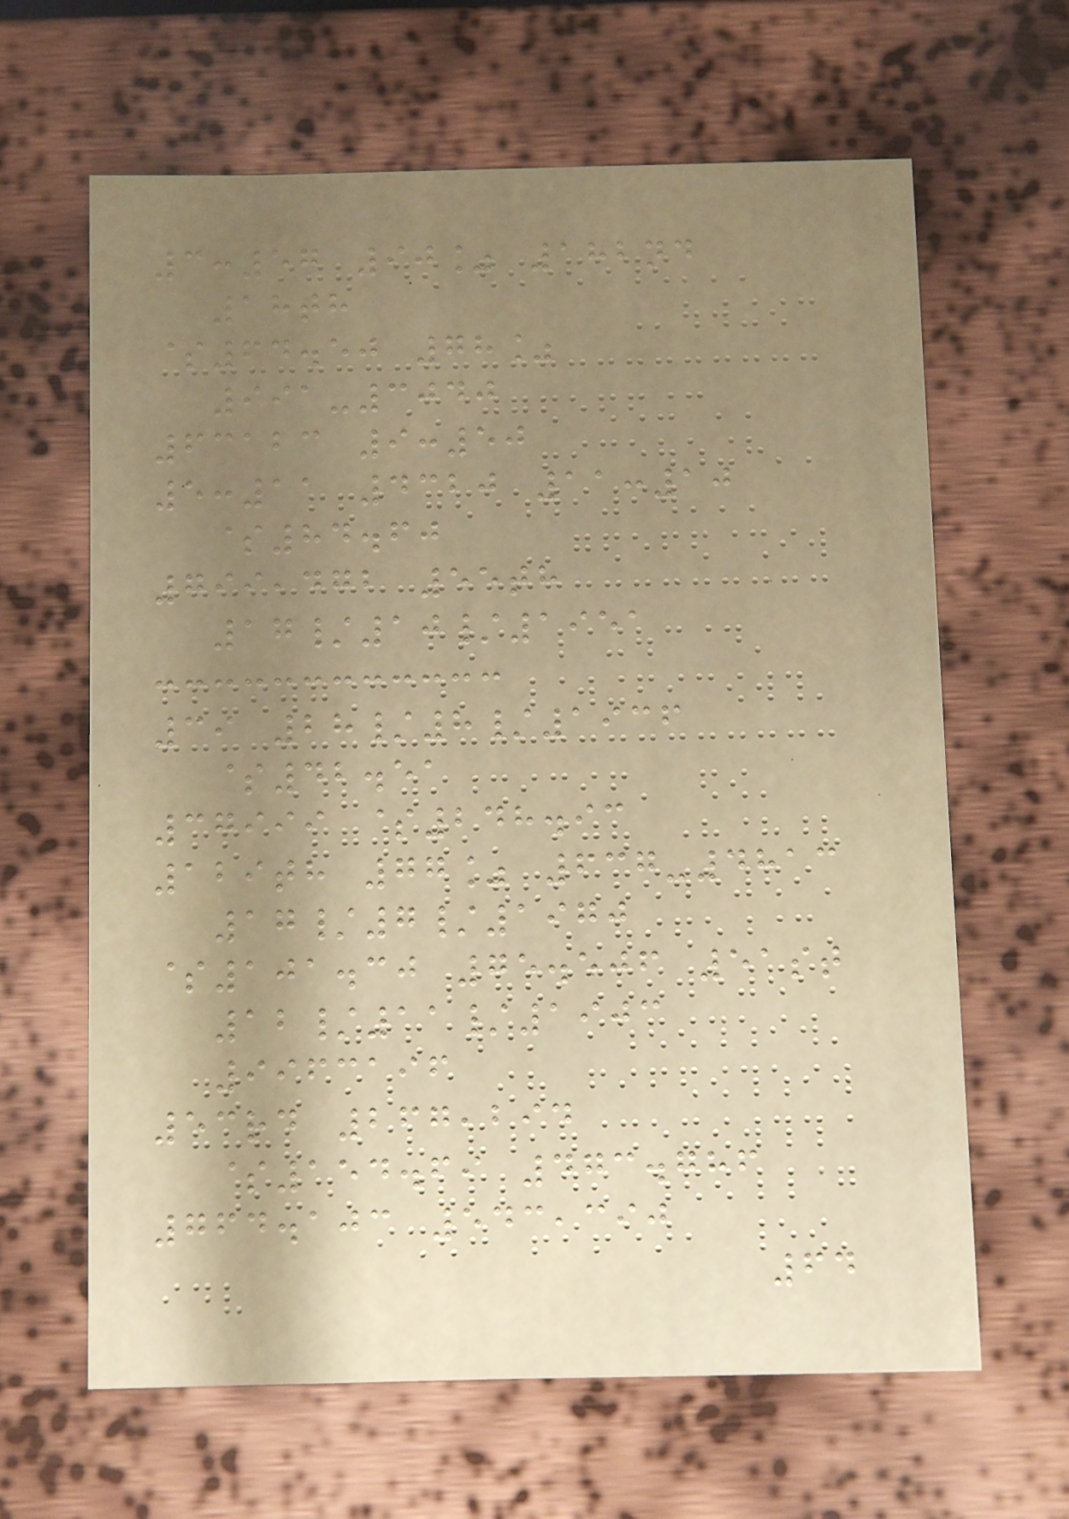3:57 90% 182nd
18th
$64.50 78%
991-3040
63123 9:50
5:11 4320 11:10
$84.60
799,472 55th
17/10/1951
39 28/8/1936
$42.51
37999 $248.93
129th 77% 637-4813
17/7/1970
$101.30 75.506 51st
12/11/1903
9963196
53rd 267,294
$154.69 473.786
764.103 543,390
64
